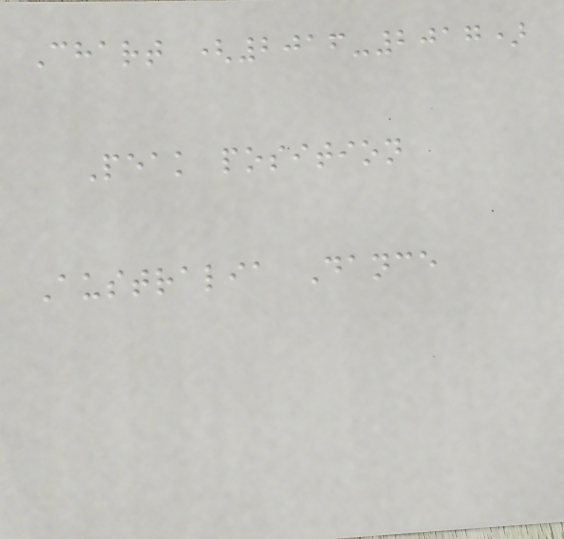Chart (2016-2017)
Peak position
Australia Dance
